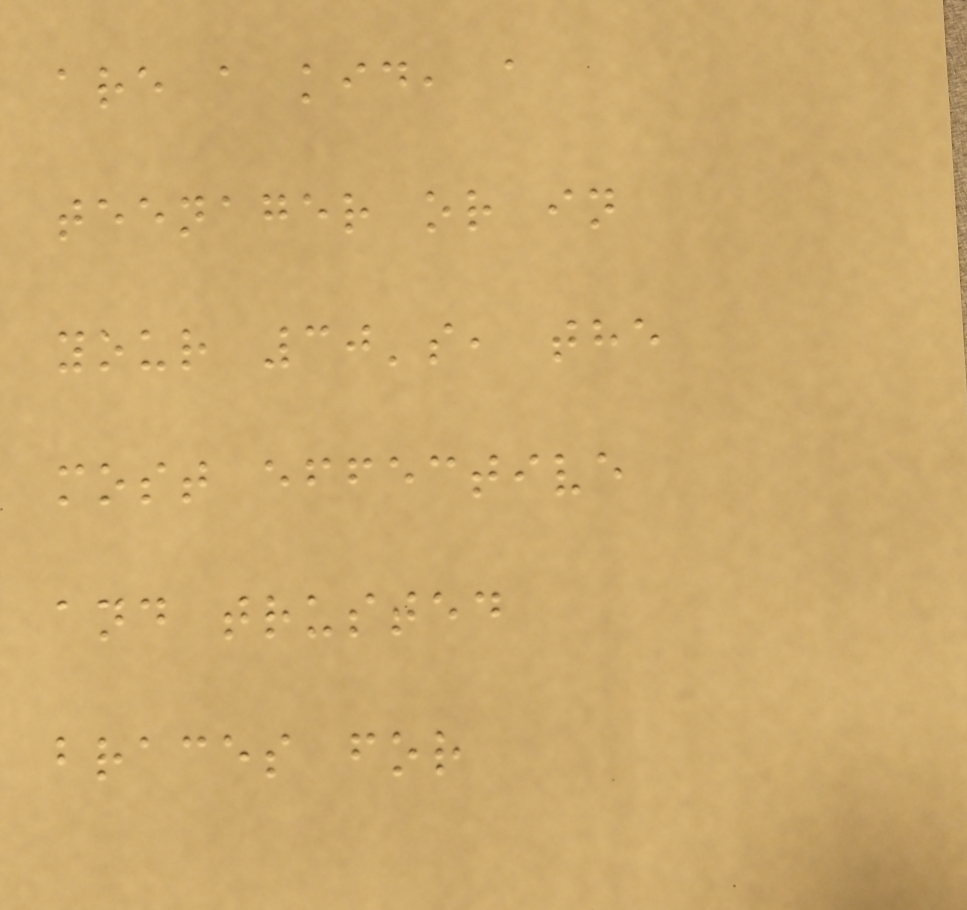are a kid, a
teenager or in
your 30's, the
most effective
and trusted
braces for
